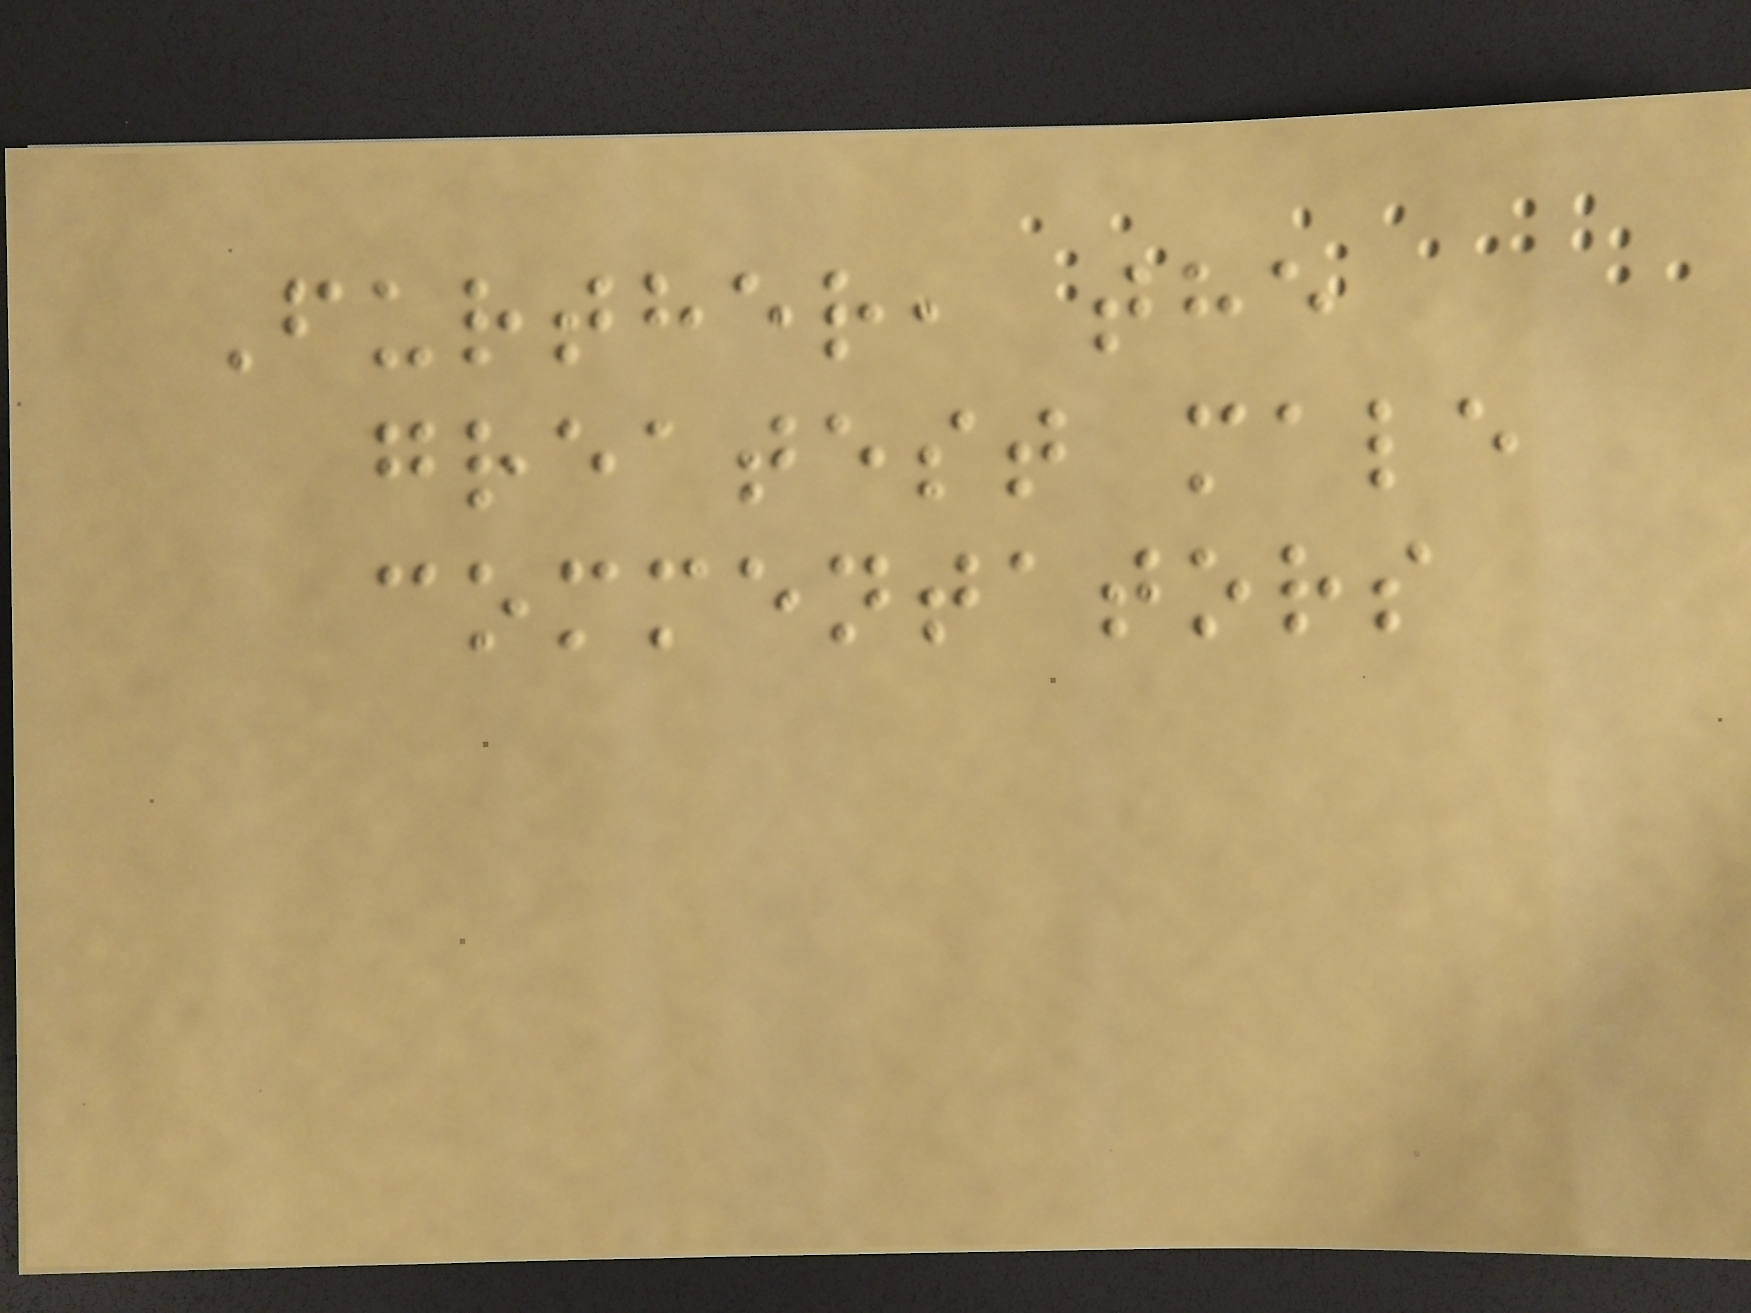Further, the
greatest male
commentators
